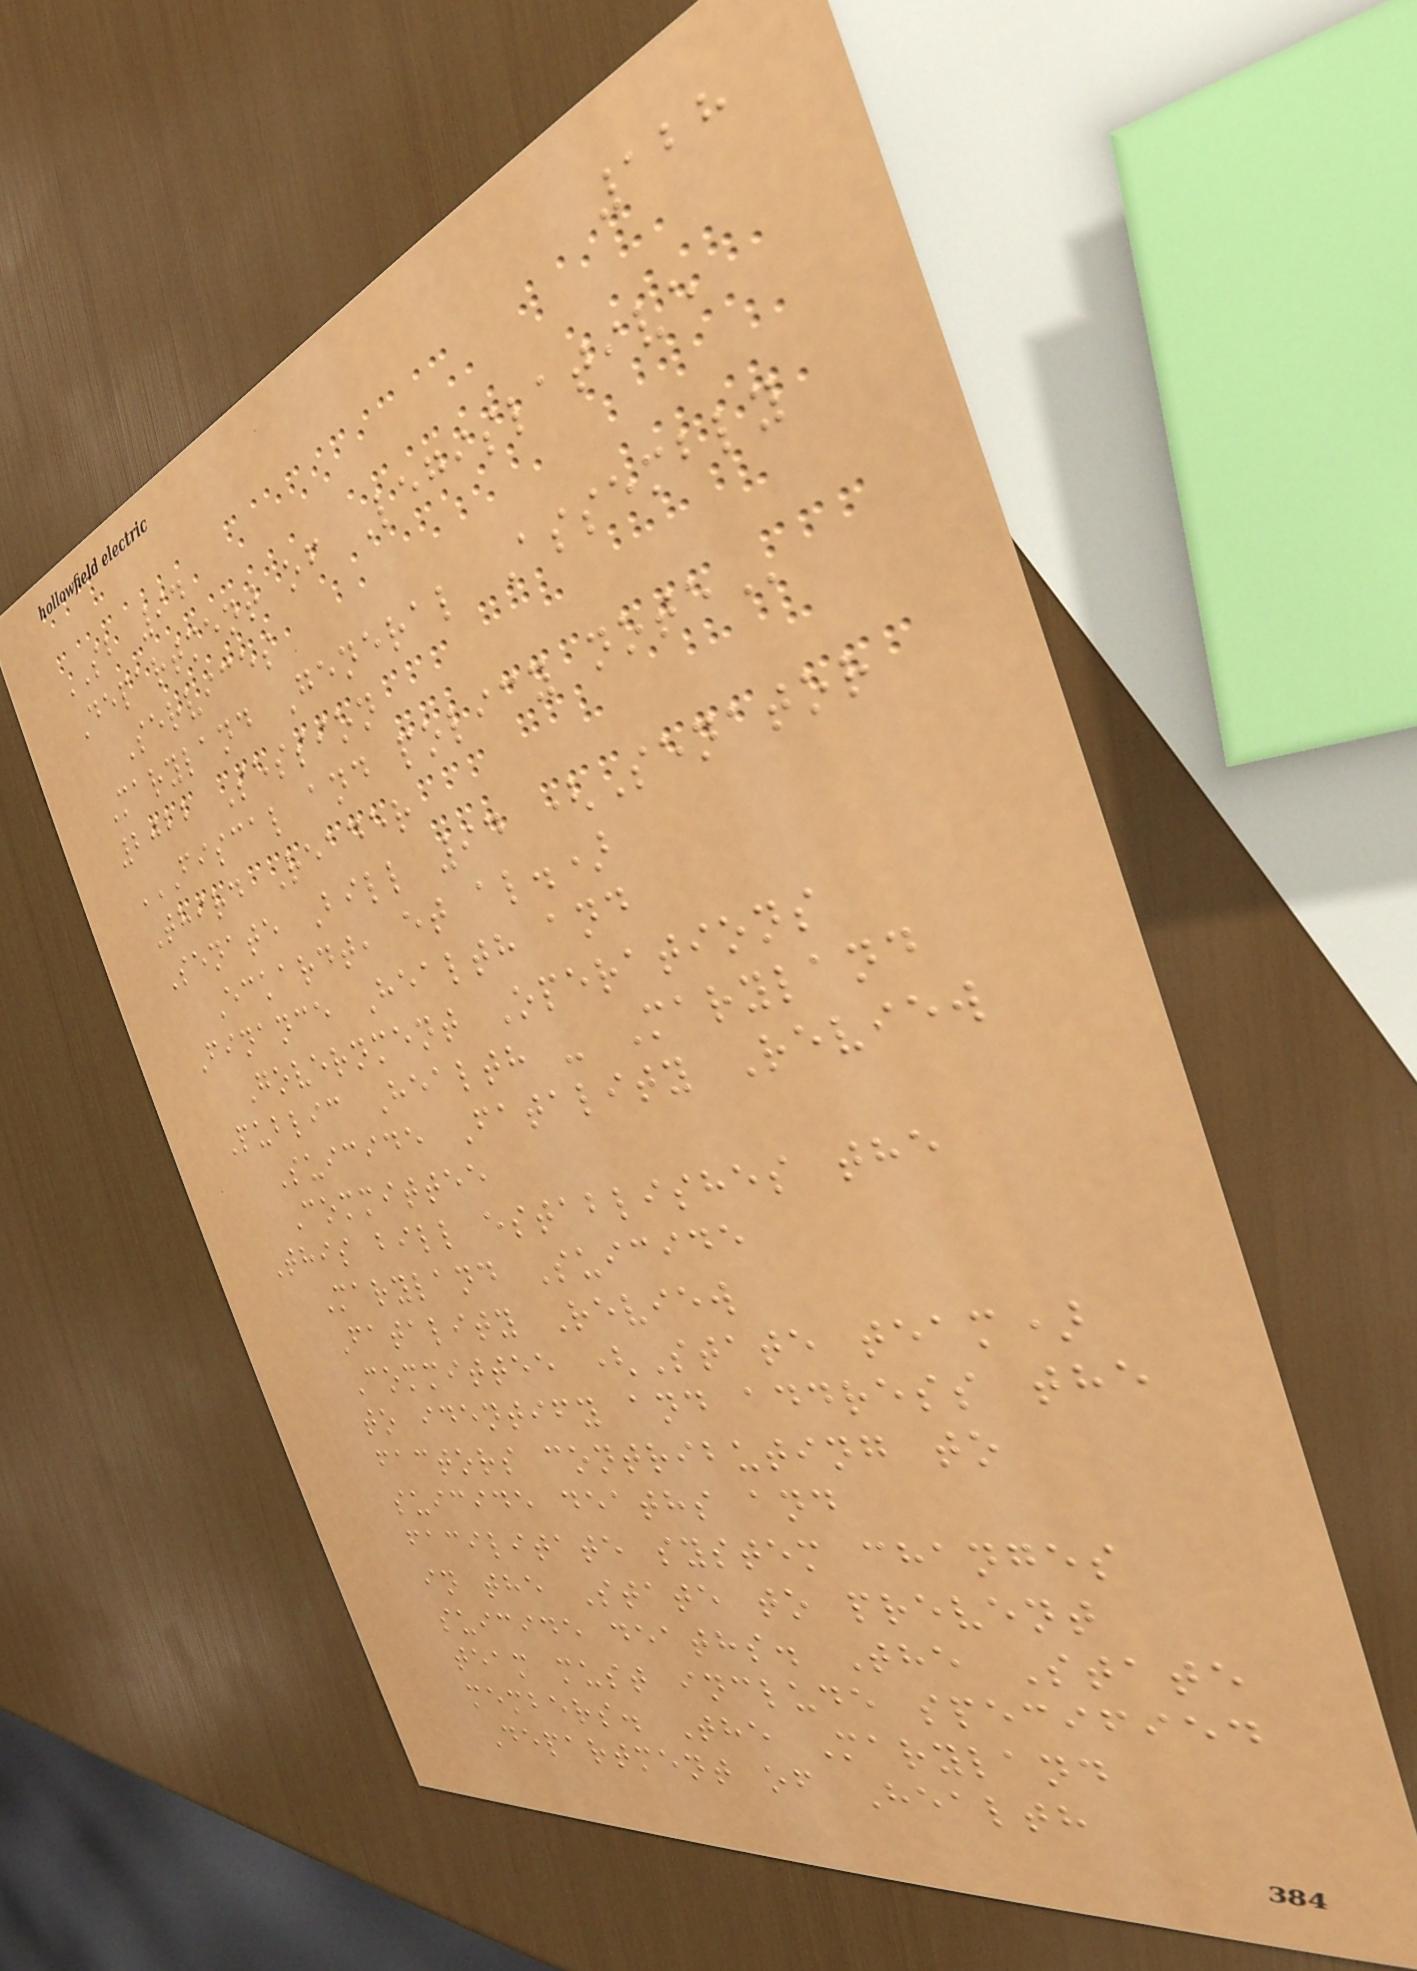128
SB 94
Department of Legislative
Services
Maryland General Assembly
2022 Session
FISCAL AND POLICY NOTE
Third Reader
Senate Bill 94 (Senator
Eckardt, et al.)
Finance Health and
Government Operations
Public Health - Maryland
Suicide Fatality Review
Committee
This bill establishes the
Maryland Suicide
Fatality Review
Committee (State team)
to identify and address the
factors contributing to
suicide deaths and
facilitate system changes
in the State to prevent
suicide deaths. The State
team must include specified
members. The Maryland
Department of Health
